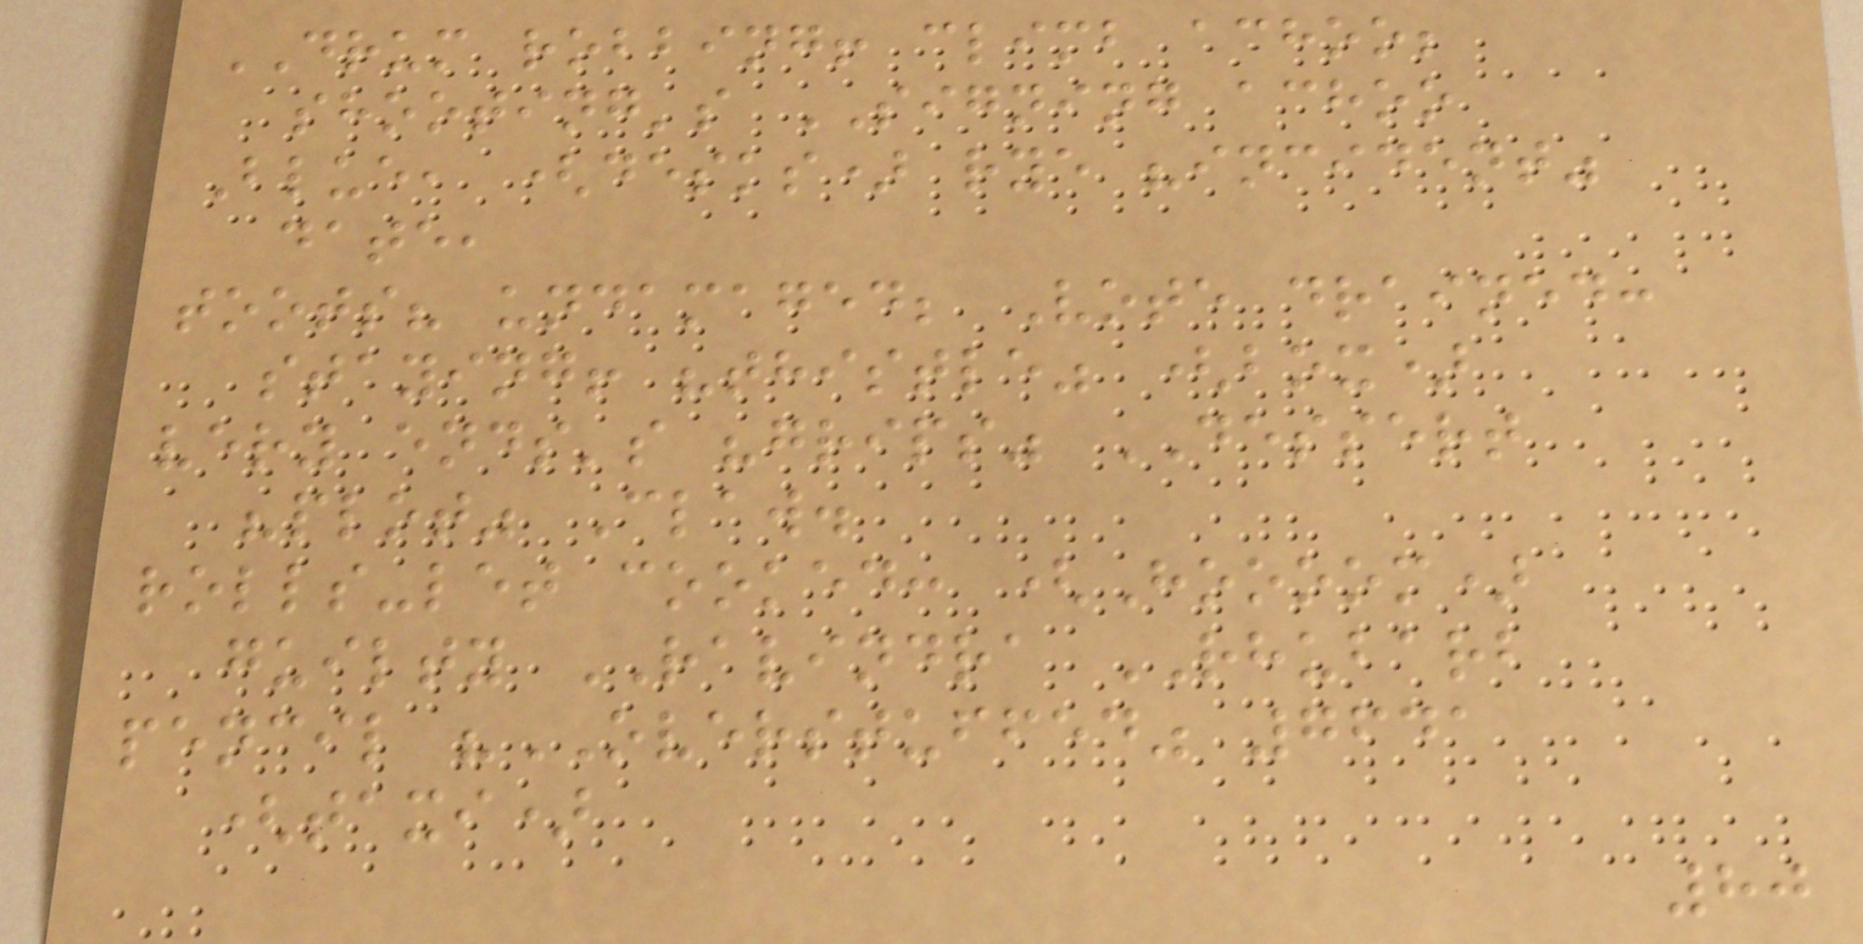DRUM robbing! climb achoo;
shooting's SIGNING achoo
Blue, (desks) rye "incident"
date,
toots? undamaged; Vote drained:
staying! "thistle" (box)
very ends's "grips" DESSERT
"plot" Claw.
rolls-let cooked: (Hoooom)
guilty RAVINDRA RHUBARB
pencil "OVERSTUFFED" 7641
(taxi)
80
